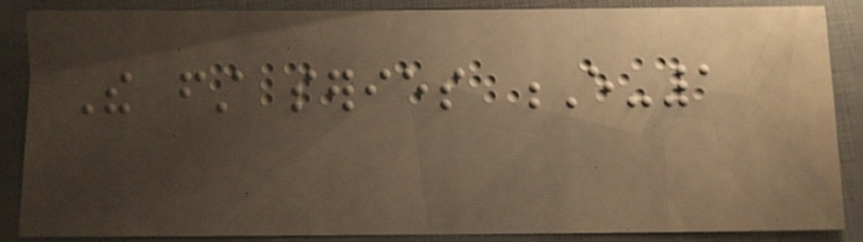The first series E-1
